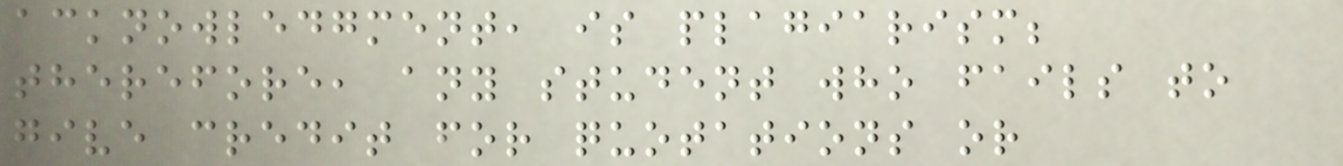acknowledgment, is plagiarism;
therefore, any student who fails to
give credit for quotations or
